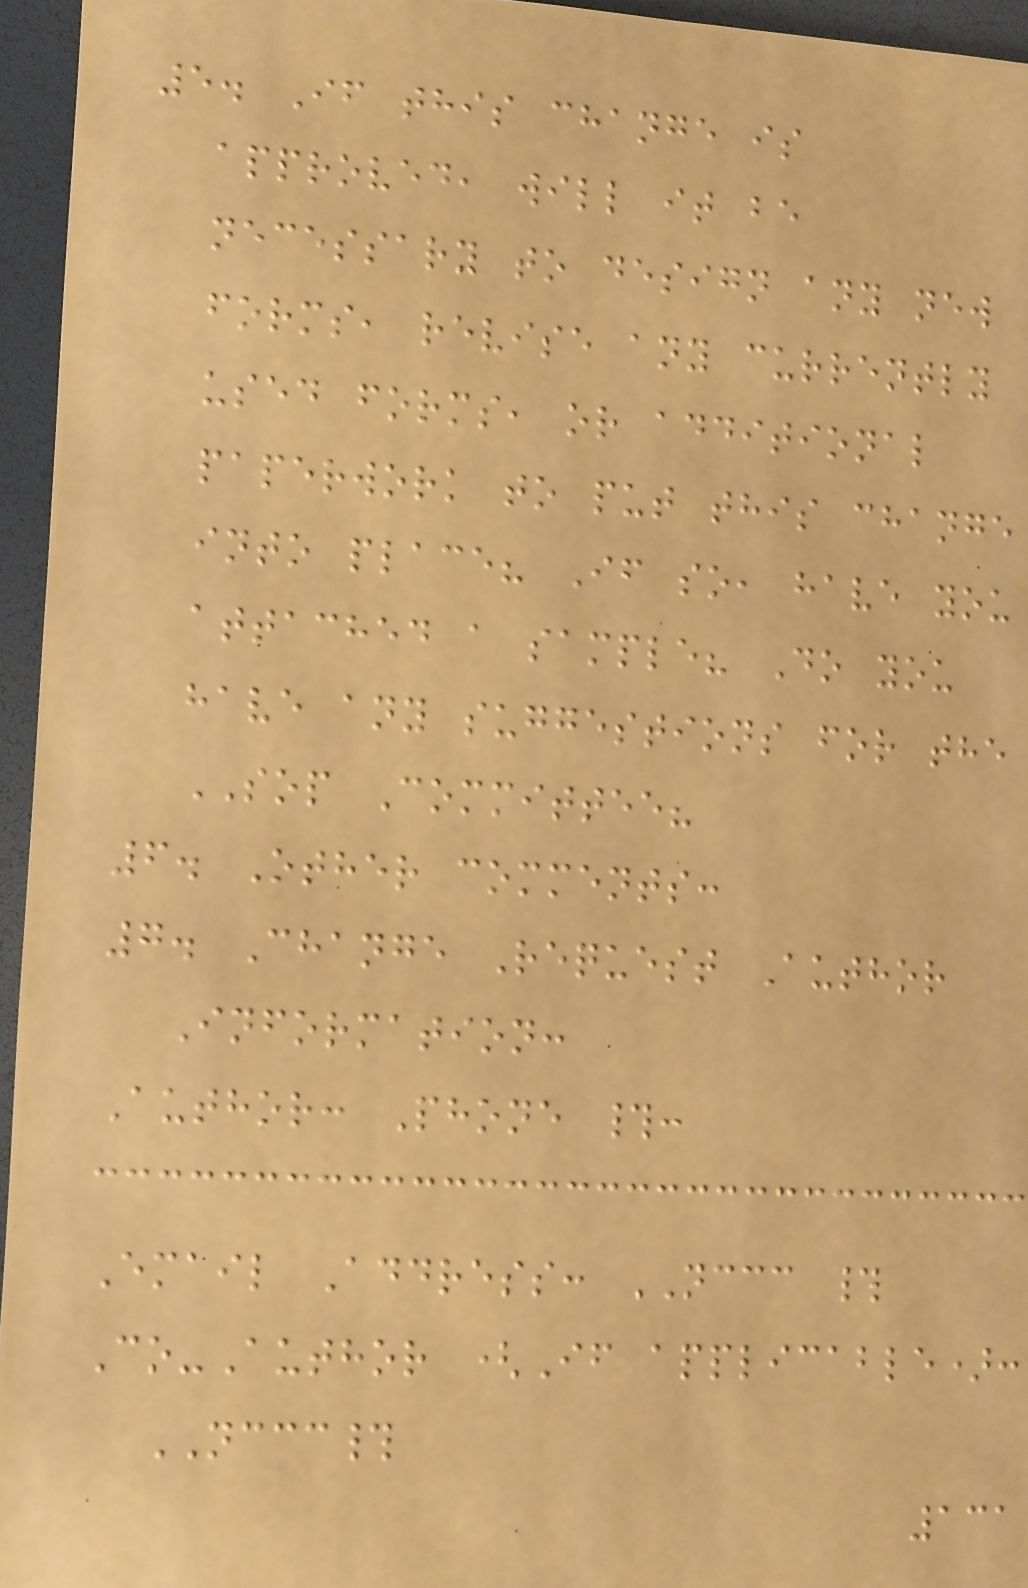5. If this change is
approved, will it be
necessary to design any new
forms, revise any currently
used forms, or additional
paperwork to put this change
into place? If so, have you
attached a sample? Do you
have any suggestions for the
SOP Committee?
6. Other comments:
7. Change Request Author
Information:
Author: Phone #:
Email Address: NCCC #
Co-Author (If applicable):
NCCC#
131
